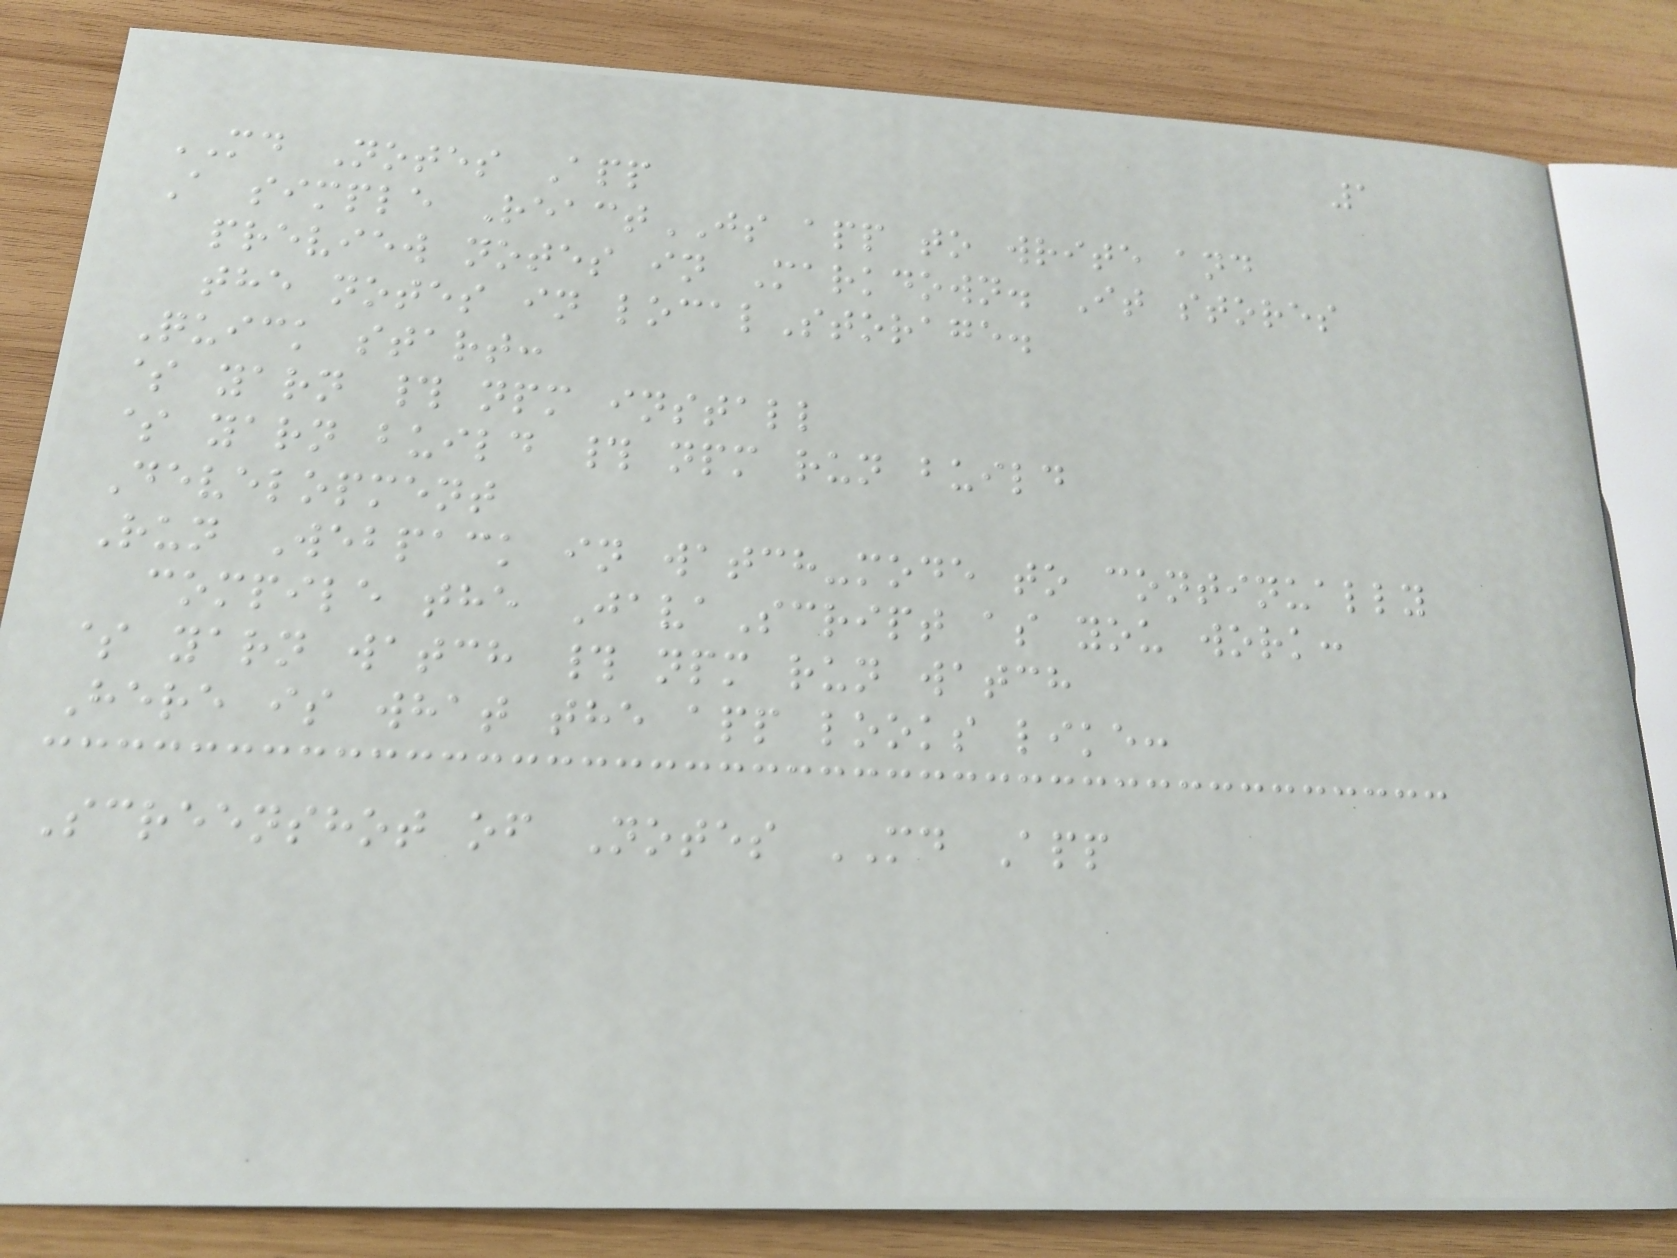1
MD Notes App
A simple ReactJS app to write and
preview notes in Markdown. It stores
the notes in localStorage.
Quick start:
$ yarn # npm install
$ yarn build # npm run build
Development
Run Webpack in watch-mode to continually
compile the JavaScript as you work:
$ yarn watch # npm run watch
Here is what the app looks like:
Screenshot of Notes MD App
